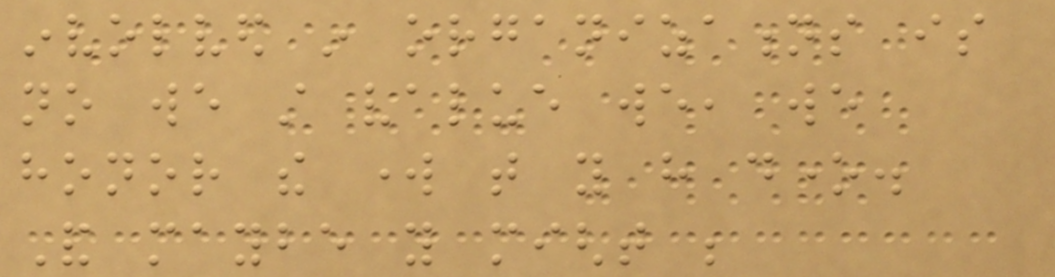involved in organizations is
no we still value we, we
honor the work that you have done.
And maybe you might be
